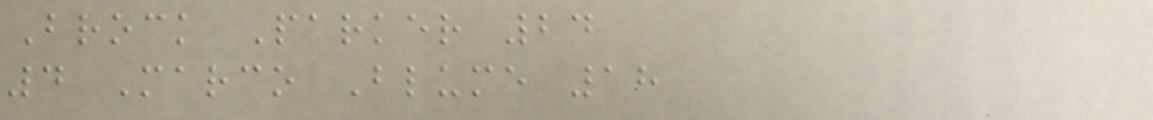Brock Parker 24
4 Marco Blume 18
